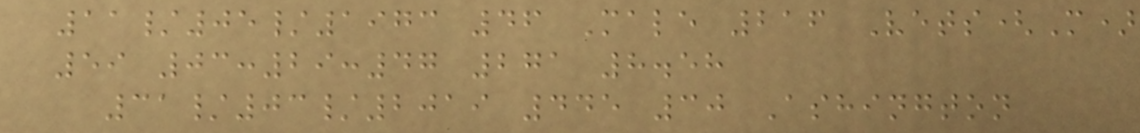11/05/1973 46 Male 216 Vets(M)
59 03:29:47 271 8.58
31/03/2019 445 30 Ashington
